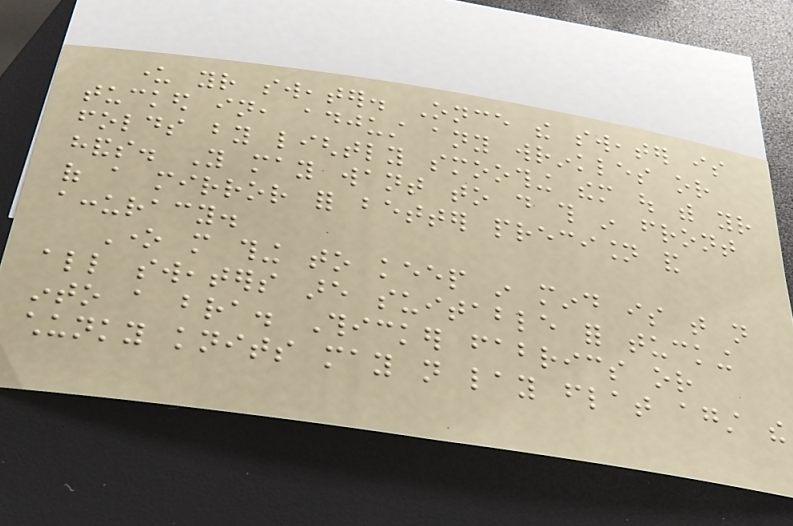under your sweater. Once the sweater is
tucked in, adjust any wrinkles or
folds by lightly smoothing them out with your
hands. You may want to do this in front
of a mirror for better precision and
accuracy.
One more thing to keep in mind is that not
all sweaters are suitable for tucking
into a bra. Thicker fabrics or
chunky knits may not lay flat against the
